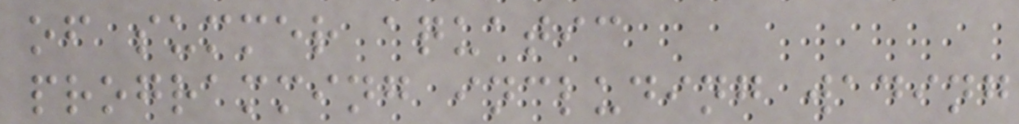of summer aquatic
programming including wading
